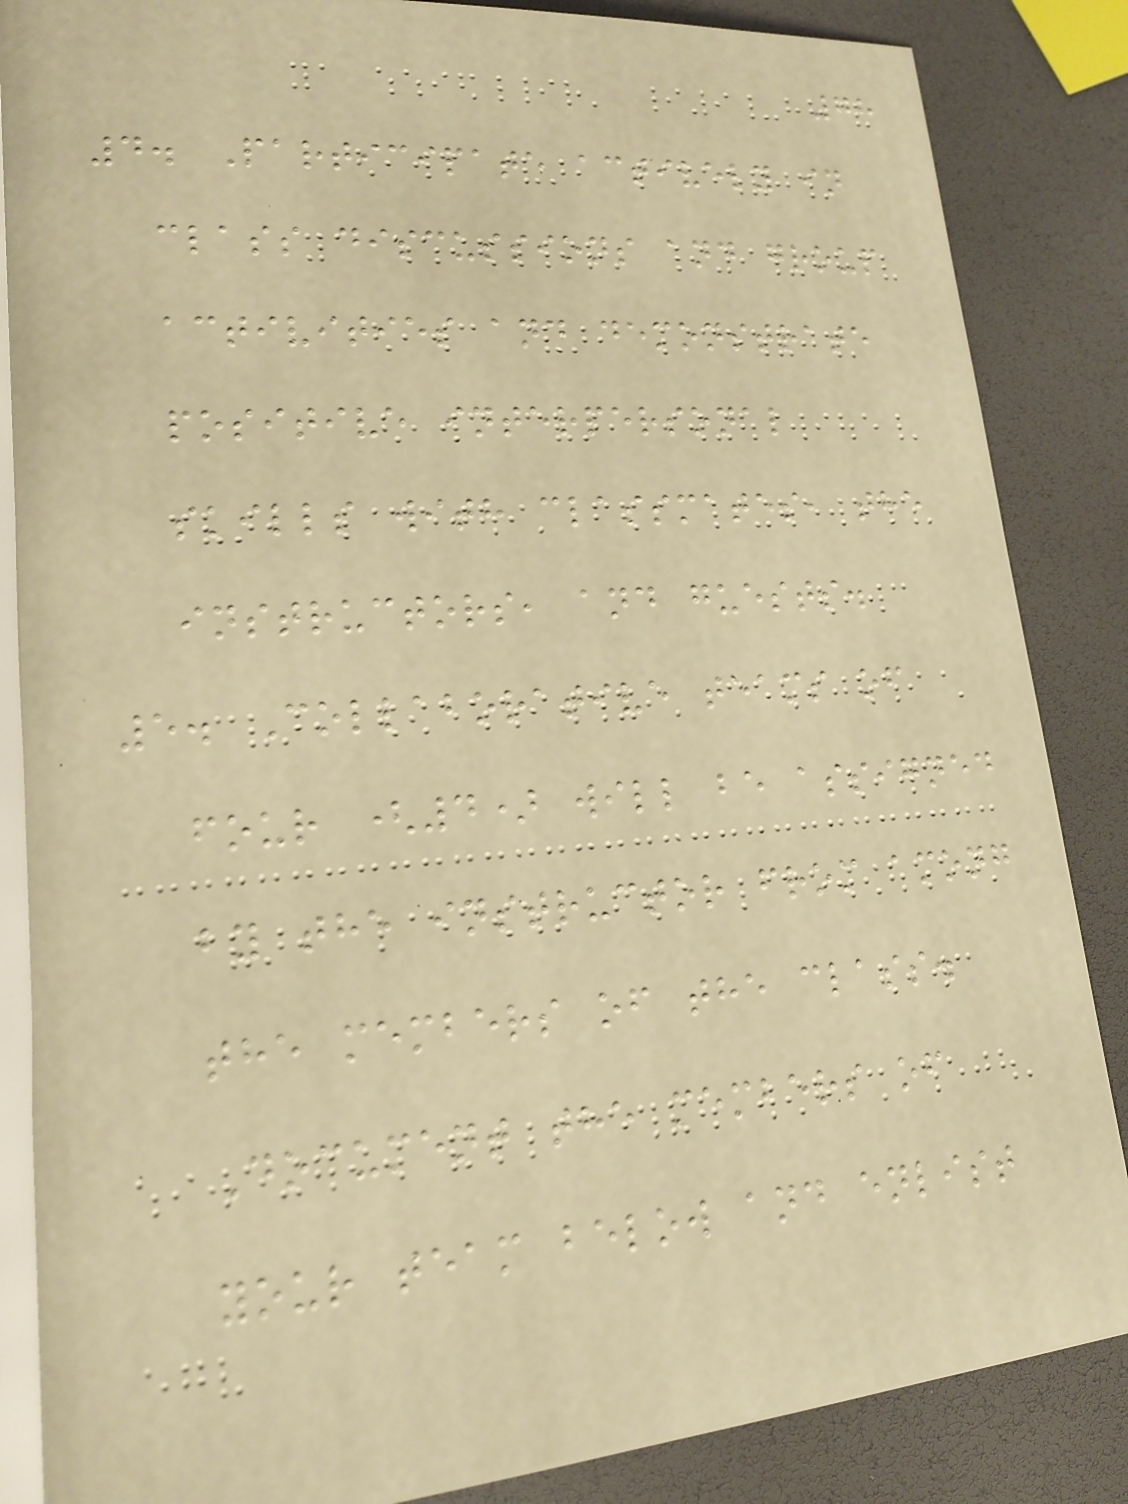78
4. Participate actively in
class discussions and group
activities and demonstrate
positive interpersonal
skills with classmates, the
instructors, and guests.
5. Collaborative teams of
four (4) will be assigned
by the instructor from among
the members of the class.
Document the members of
your team below and enlist
